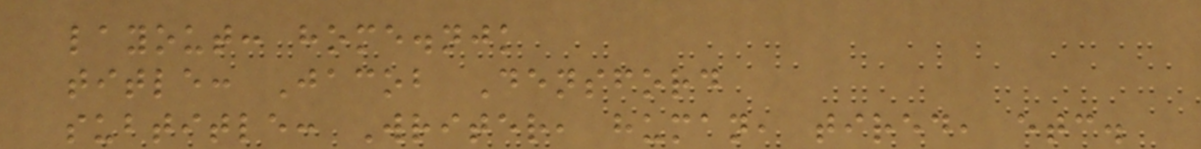layout: home.njk
title: Jacob Densford
subtitle: Writer, human, tired, etc.
